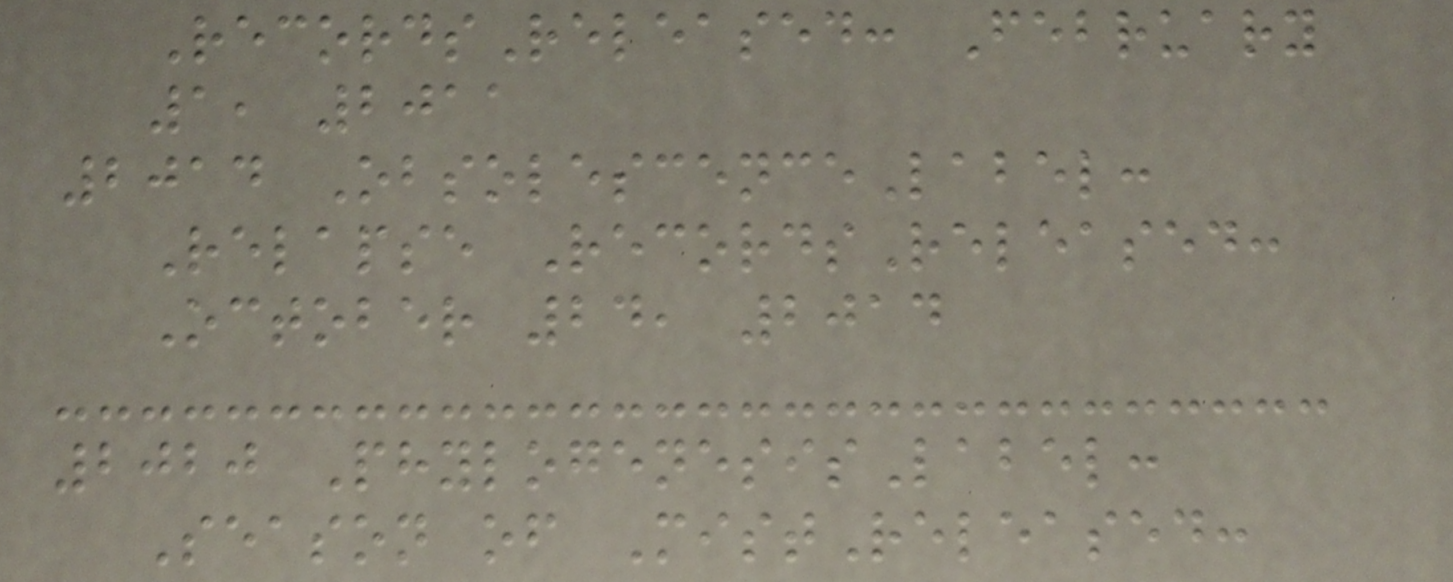RecordsReleased: February
1, 2011
2014 ObsolescenceLabel:
Relapse RecordsReleased:
October 24, 2014
2020 PhylogenesisLabel:
Season of MistReleased:
